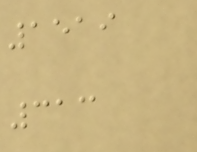1519
313
